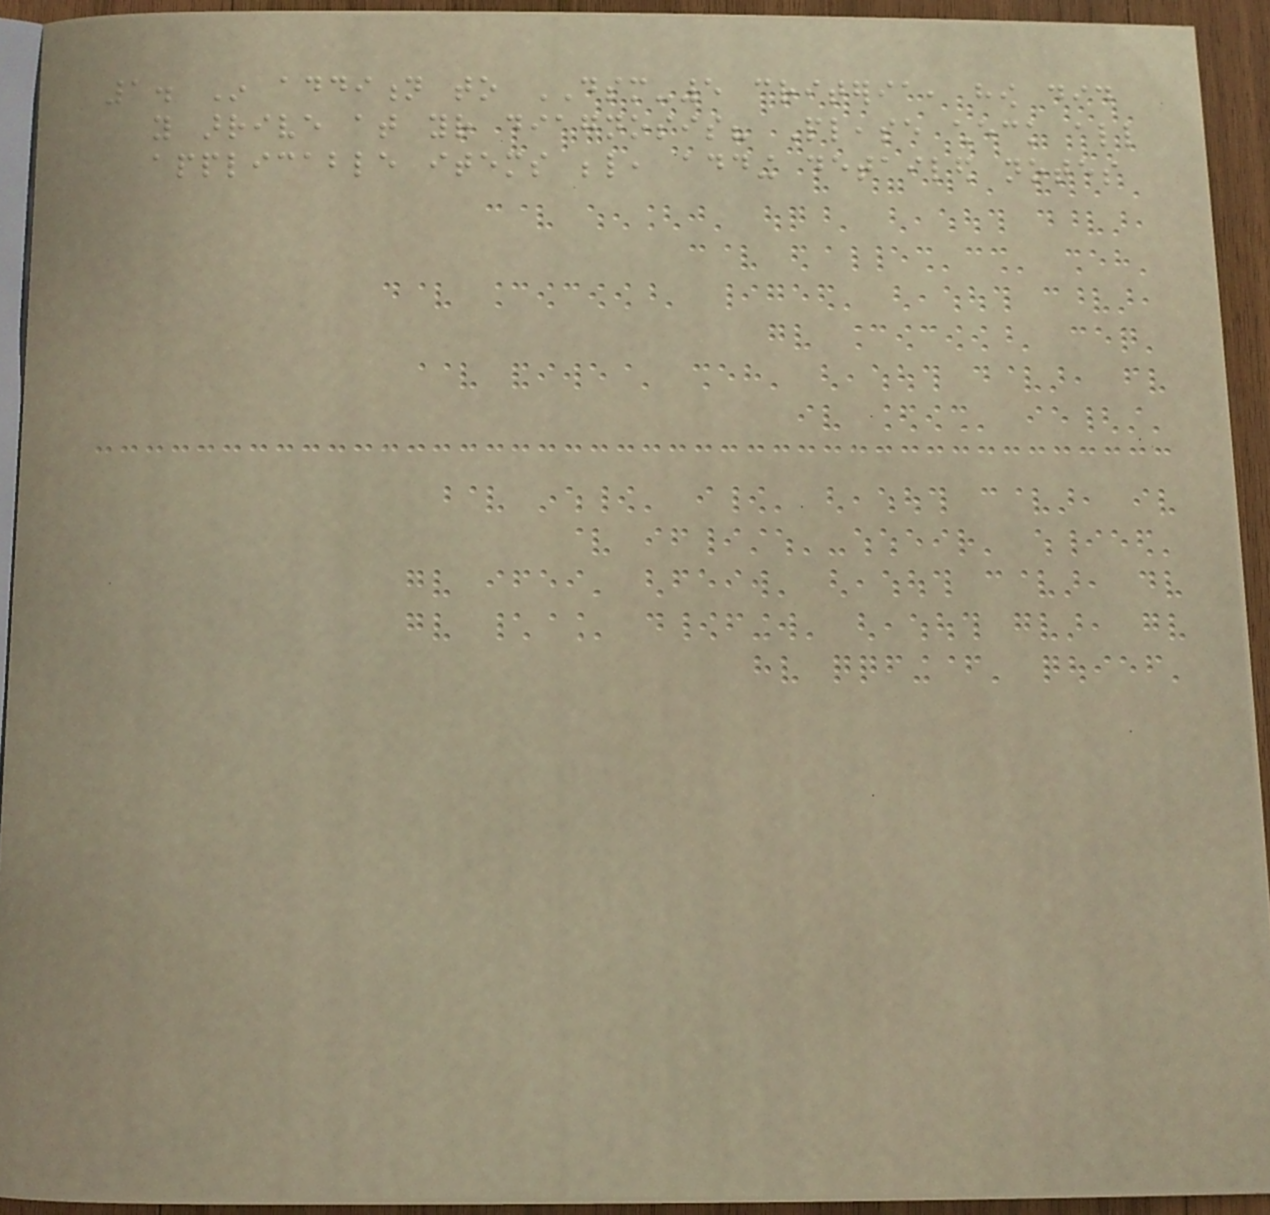1. In addition to DSM-5 criteria, how did
you arrive at your diagnosis? Please check all
applicable items below, adding detailed notes
